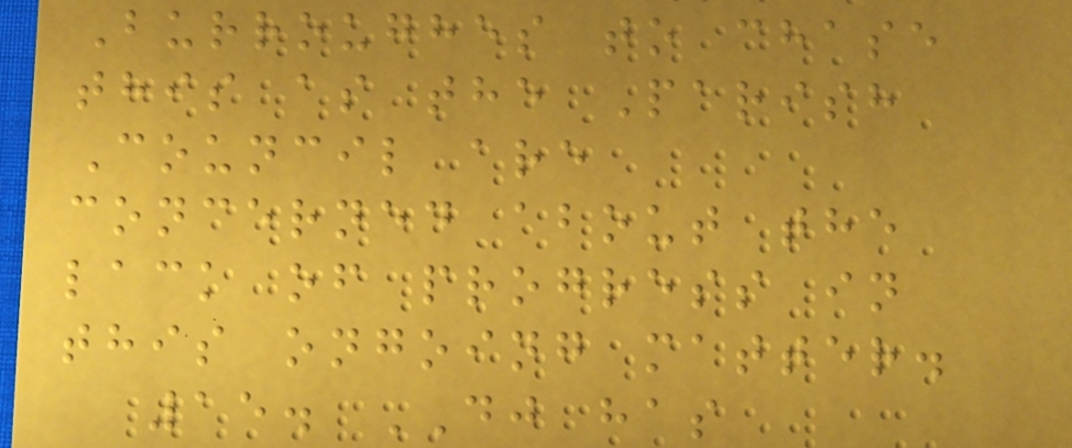Burroughes to chase
this as the Parish
Council are
concerned about the
lack of progress in
this ongoing matter.
15. DJ has
